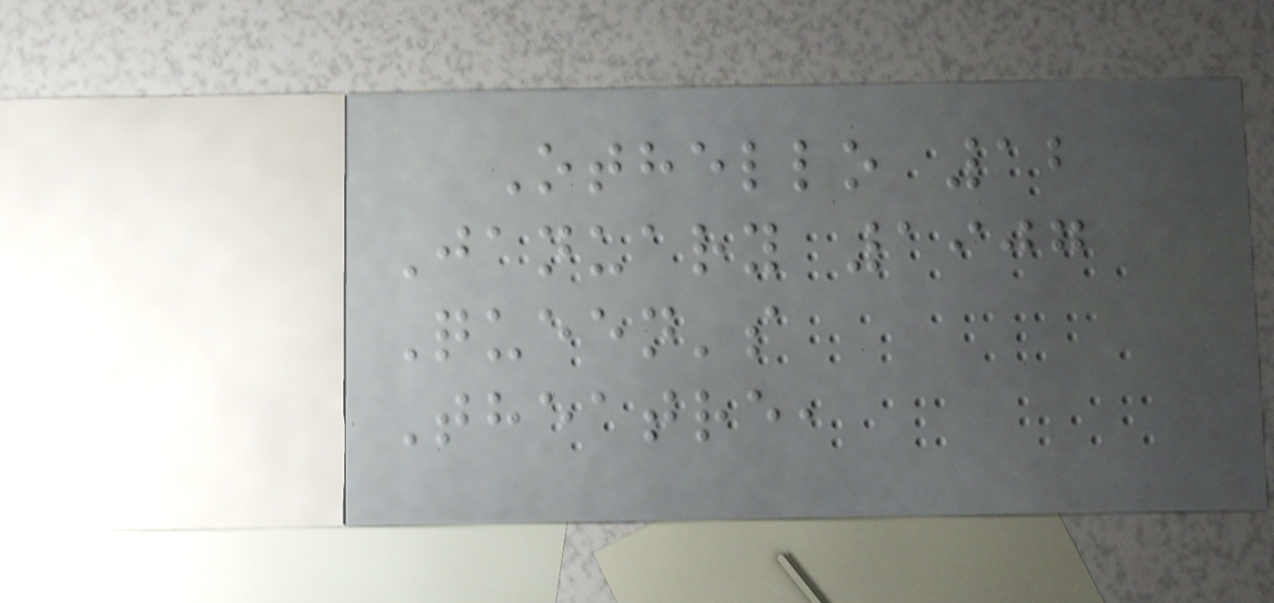Othello 12
January 1907
Queen's
Theatre,
